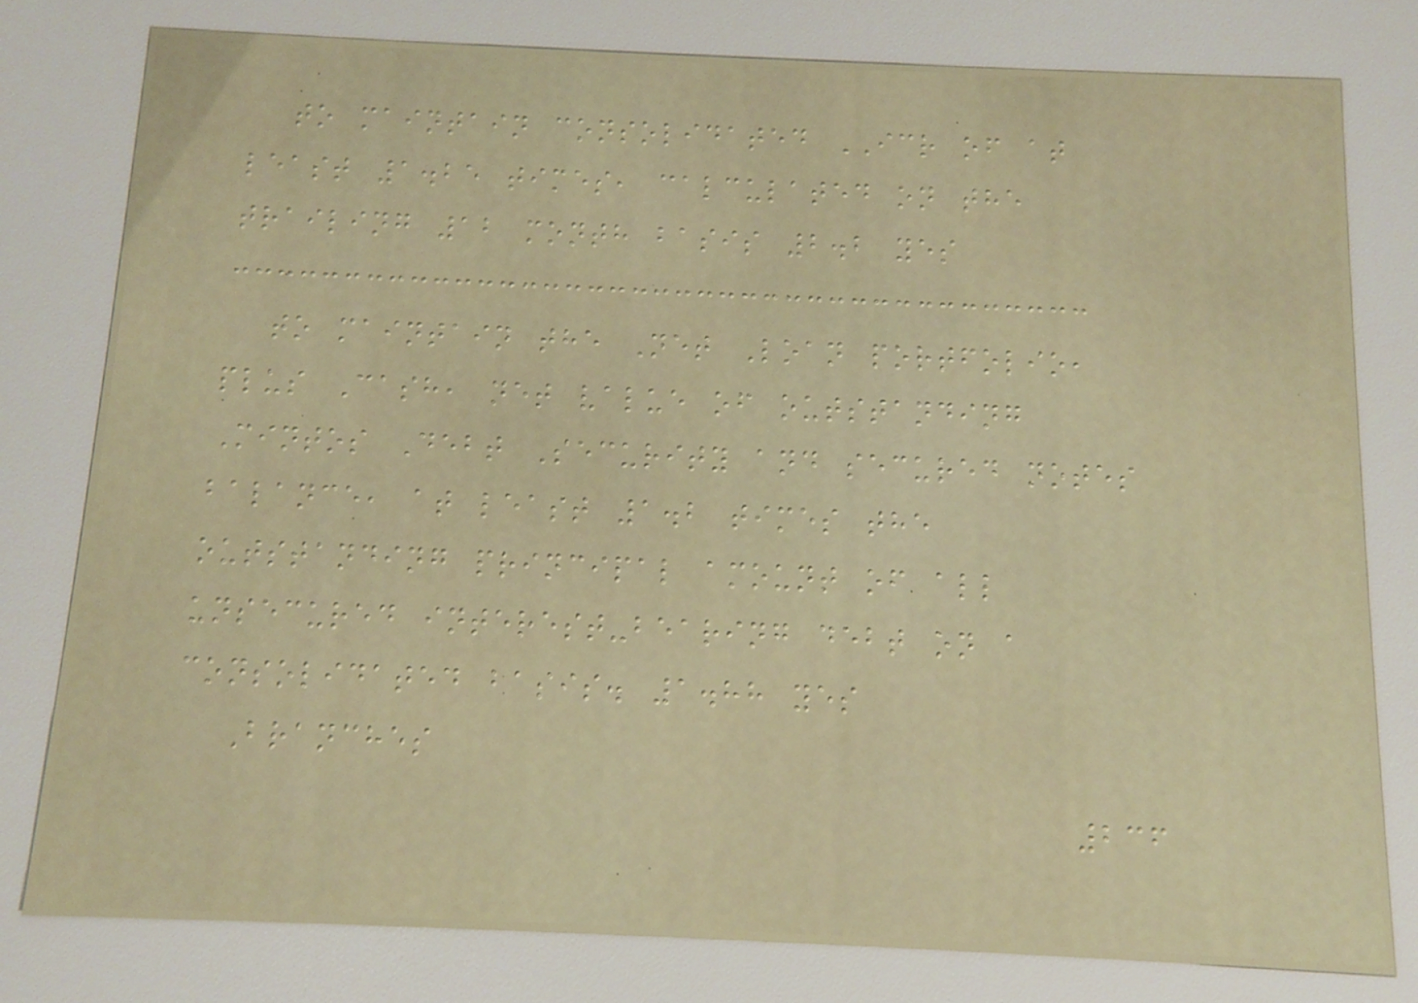to maintain consolidated ICR of at
least 1.25 times, calculated on the
trailing 12 month basis 2.2 yes
to maintain the Net Loan portfolio,
plus Cash, net value of outstanding
Mintos Debt Security and secured notes
balance, at least 1.2 times the
outstanding principal amount of all
unsecured interest-bearing debt on a
consolidated basis. 1.88 yes
Branches
236
